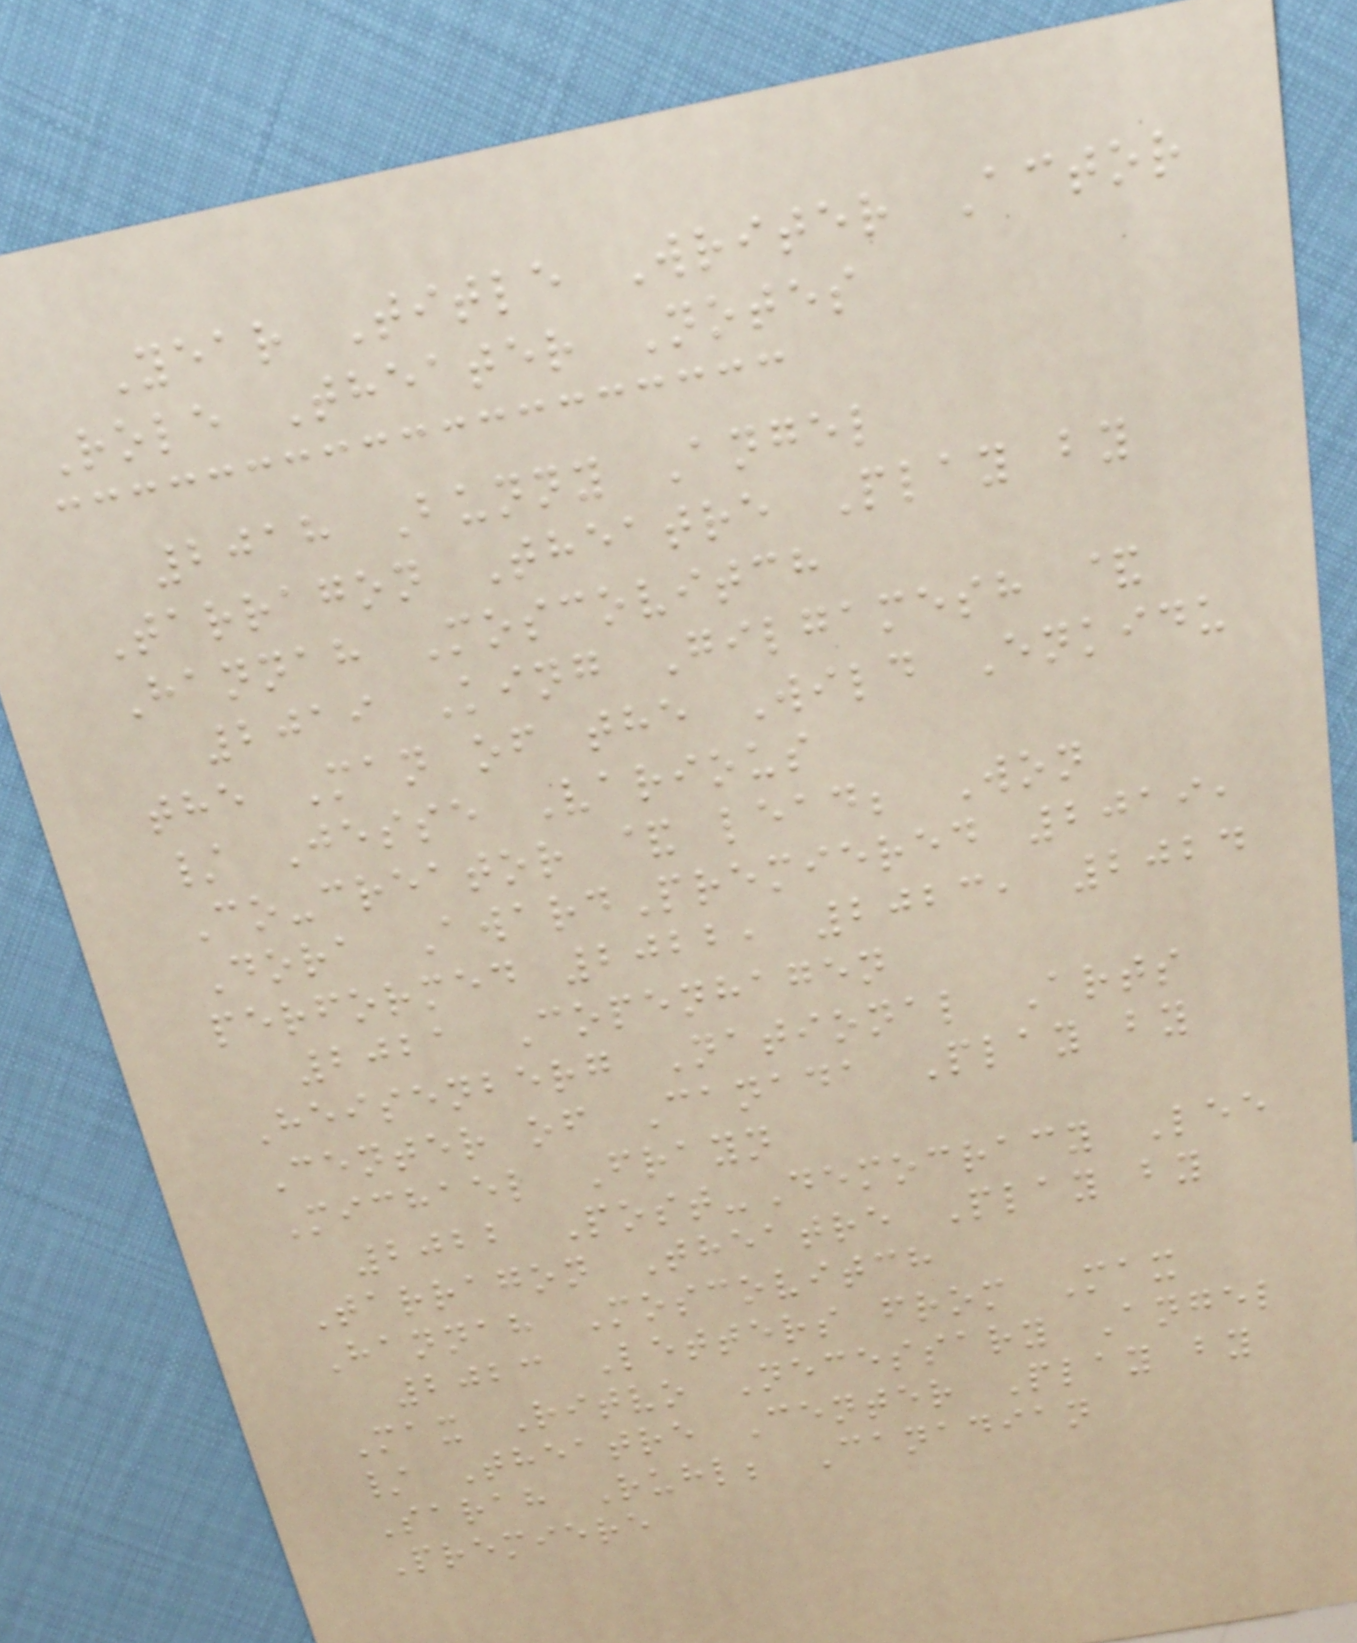Year Title Writer Actor
Role Theater Notes
2018 Bunny Angel
Tarragon Theatre Play by
Hannah Moscovitch
2019 King Gilgamesh &
the Man of the Wild Enkidu
/ Jesse Various
Co-creator & lead; Won
Dora AwardPremiered 2019,
performed 2022, 2023, 2024
2021 Copenhagen
Heisenberg National Arts
Center of Canada Play by
Michael Frayn
2022 Post-Democracy Lee
Tarragon Theatre Play by
Hannah Moscovitch
2023 Letters from Max
Max Ritvo Necessary Angel
/ Theatre Center Play by
Sarah Ruhl; Canadian
Premiere
